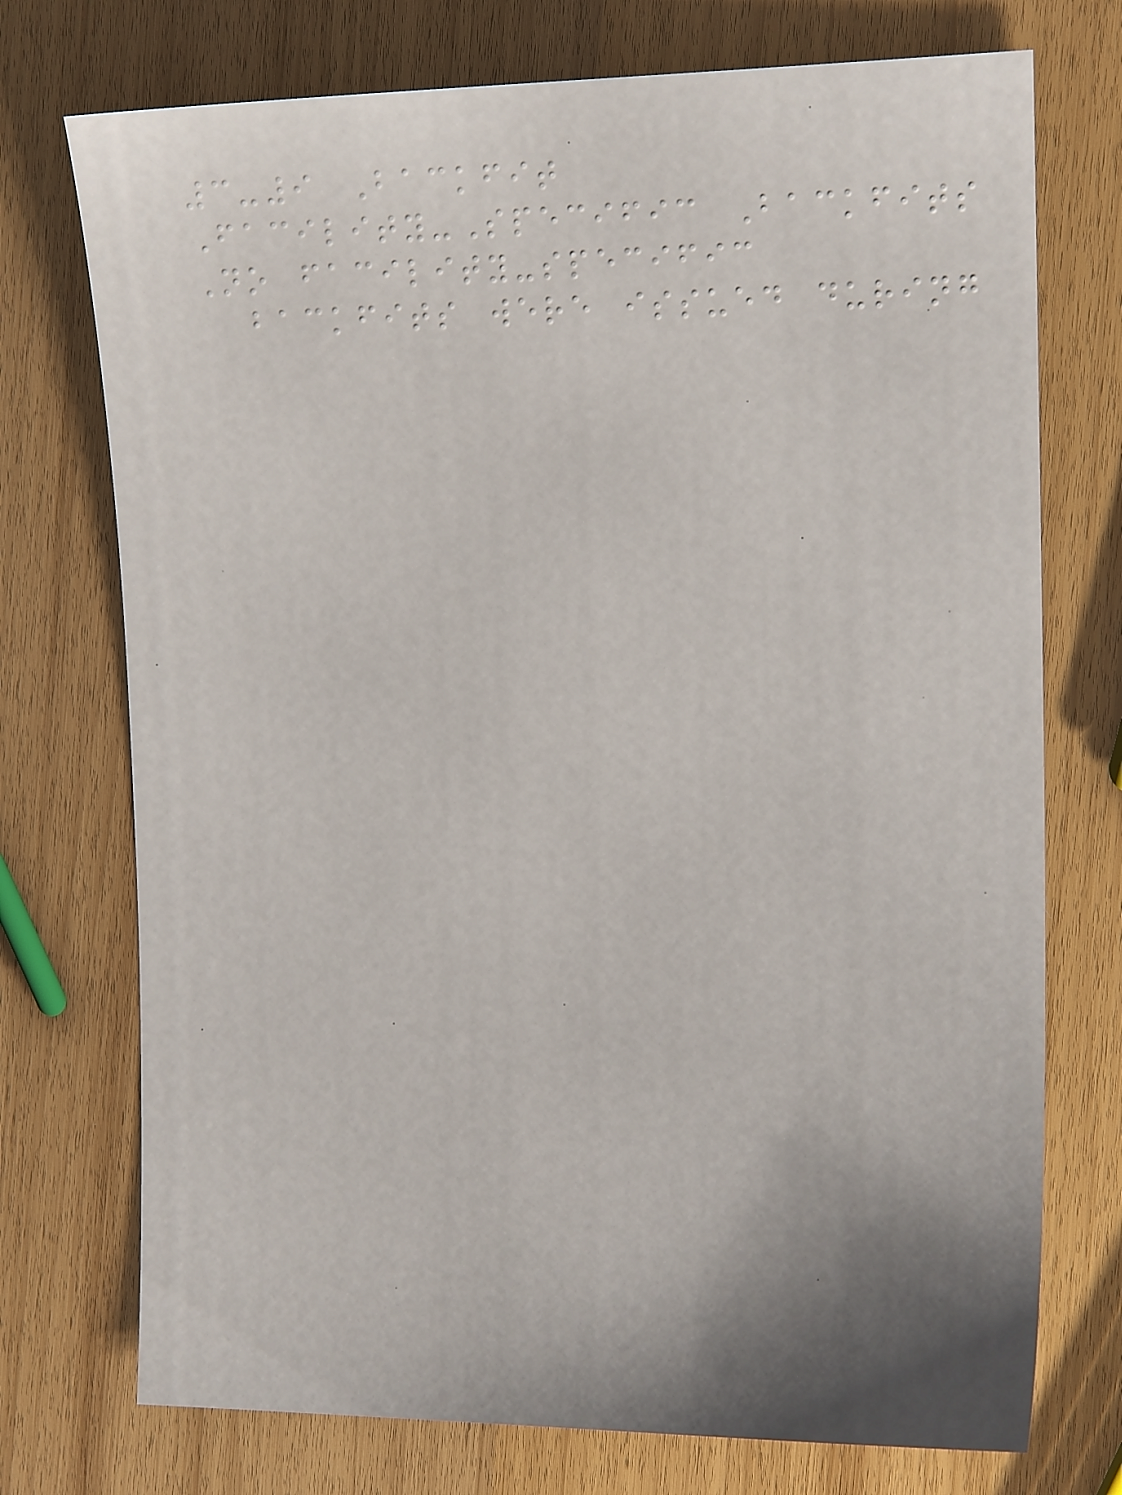3-9 Backfit
Facility-Specific Backfits
No facility-specific
backfits were issued during
